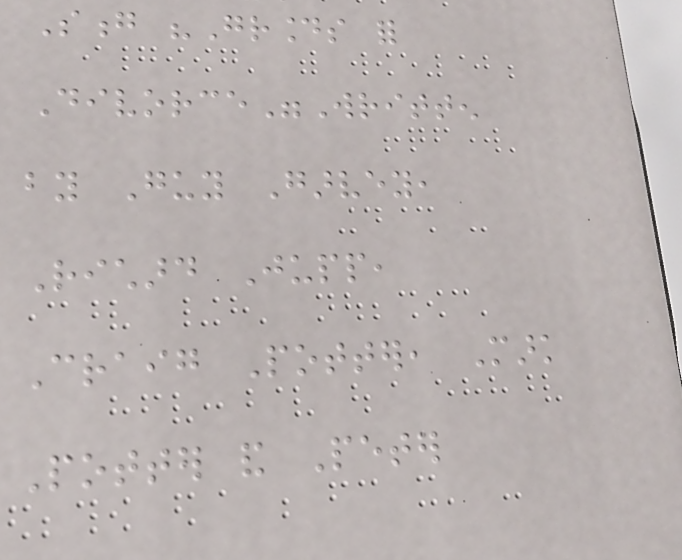Song "Grounds for
Divorce"Written
by Guy Garvey,
Richard Jupp,
Craig Potter, Mark
Potter and Peter
